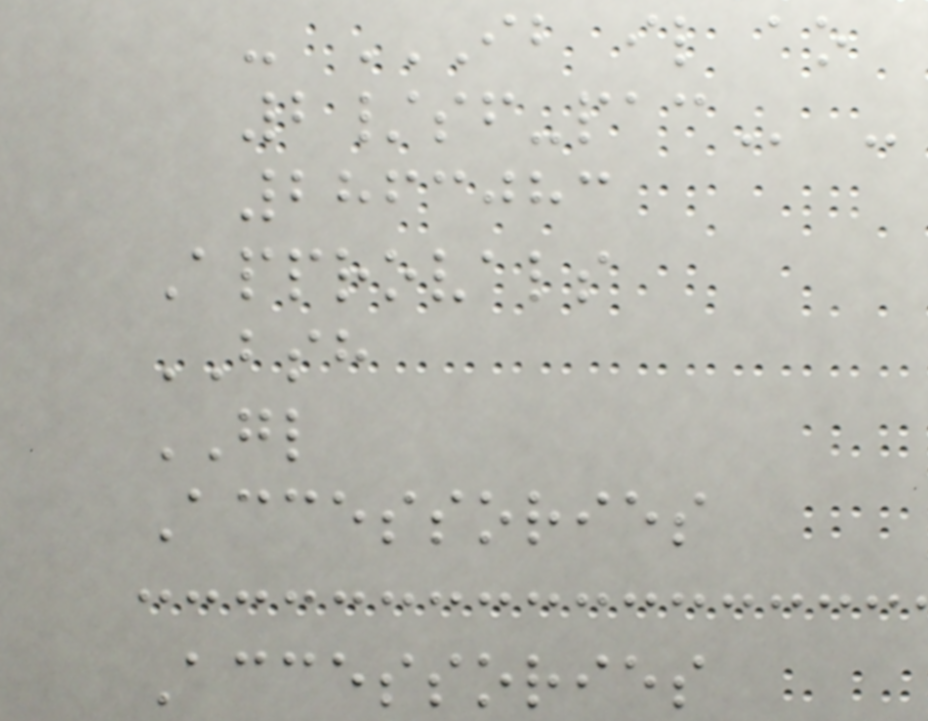- IB IL AO
2/SF-PAC -
2863083
Approvals
BSH
GL
Accessories
Accessories
